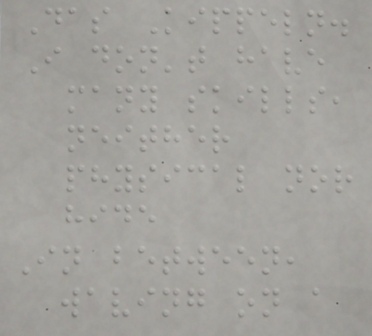Das Kippeln.
I don't have
many skills,
neither
physical nor
hide
In between,
waving on a
